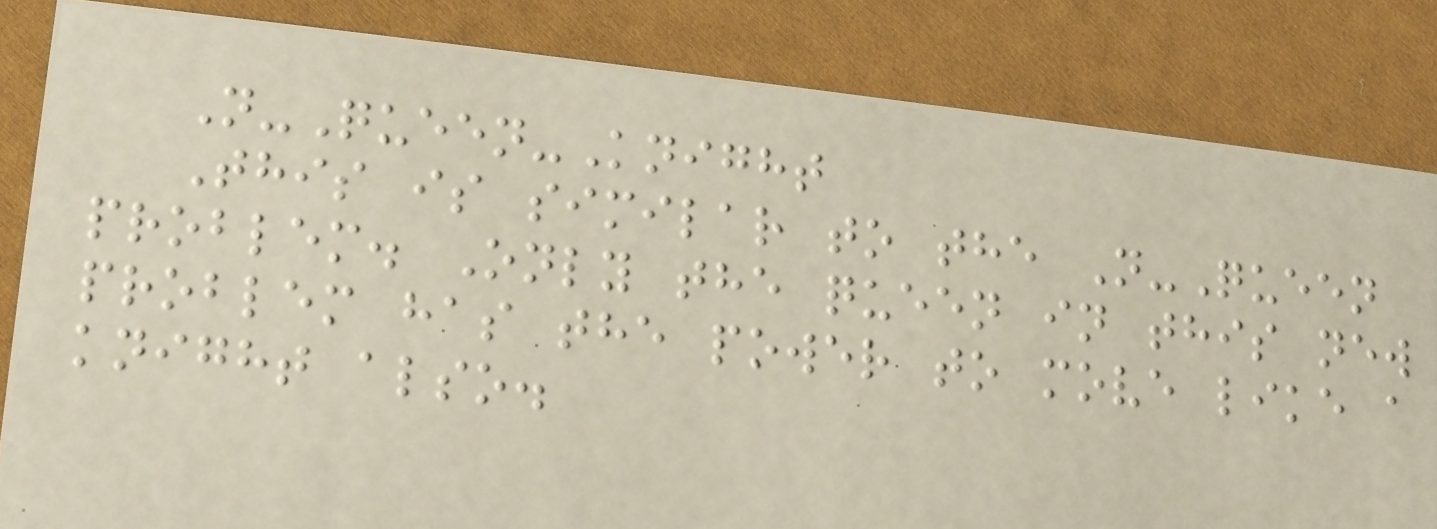N-Queen-Knight
This is similar to the N-Queen
problem. Only the queen in this new
problem has the power to move like a
knight also.
